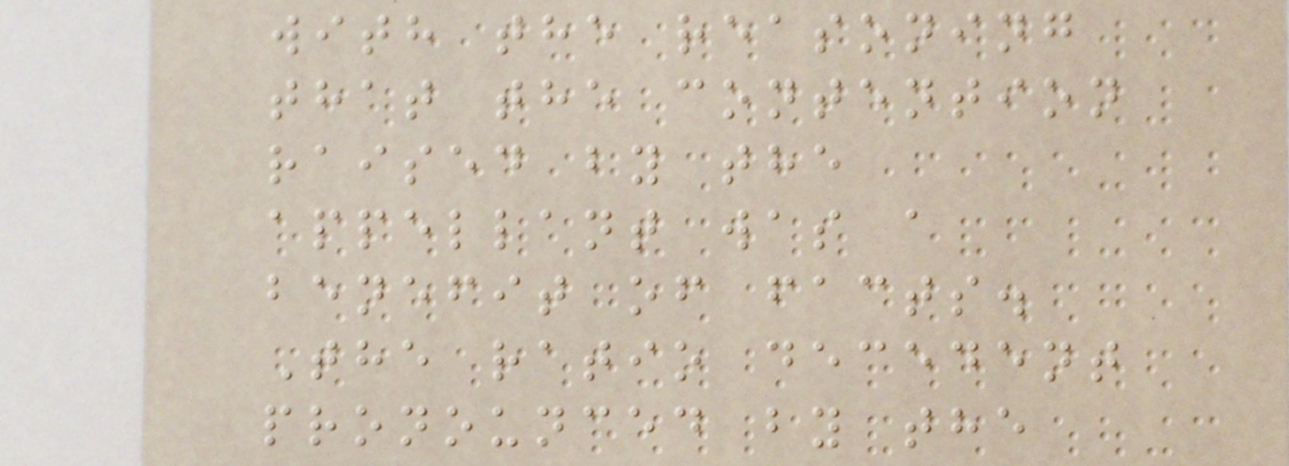with the reasoning
that the contention
raised by the
appellant was a
benefit of facts.
The ratio decedent
pronounced by the
